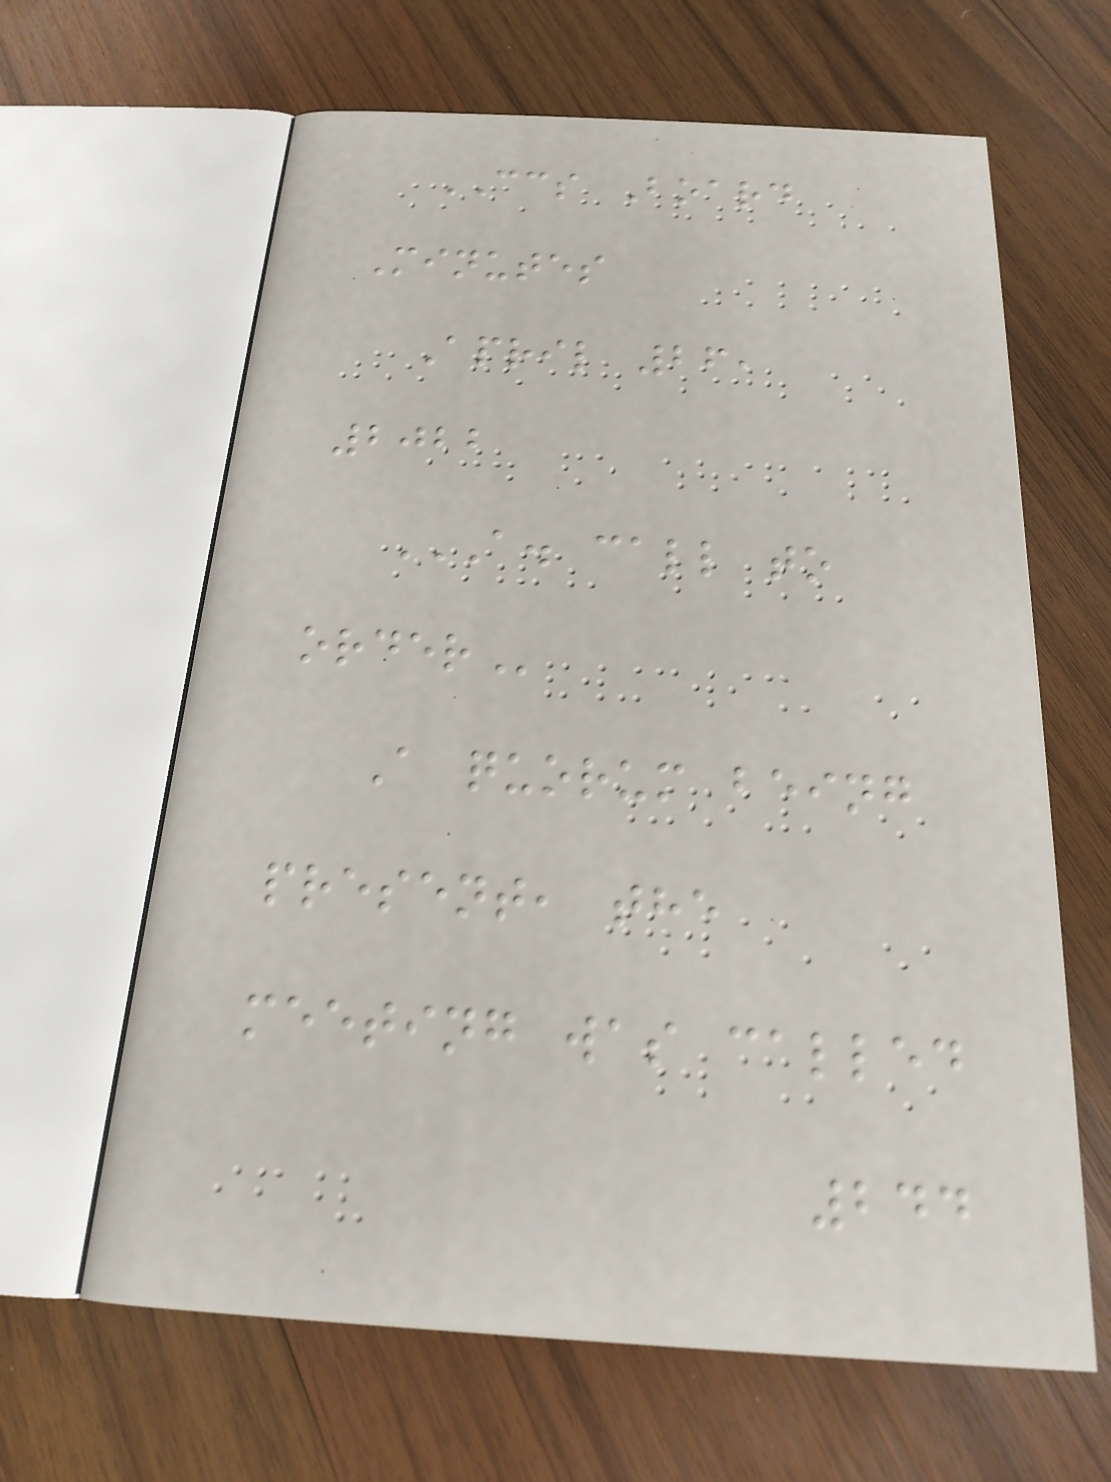CCS Board
Minutes
April 26,
2022
A. CALL TO
ORDER
A quorum being
present, the
meeting was called
244
